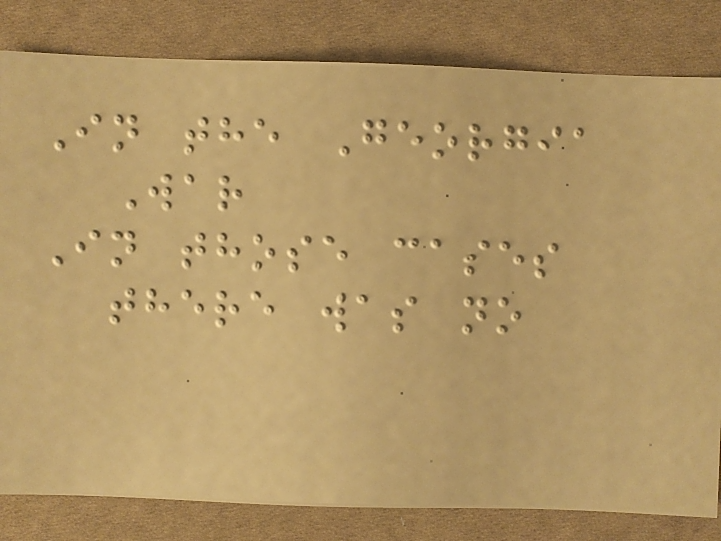In the Georgia
War
In those cases
there was no
